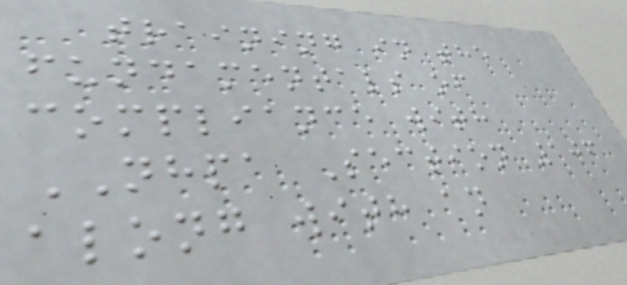training in the
fundamentals of
compliance with
NHPA Section 106
along with an
